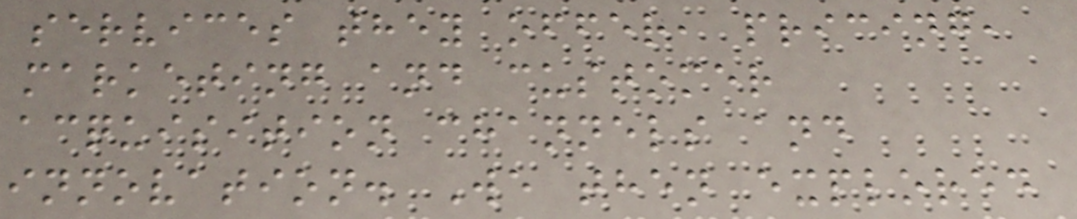services they offer, pricing,
marketing and customer
acquisition channels and
innovation. We then explored
